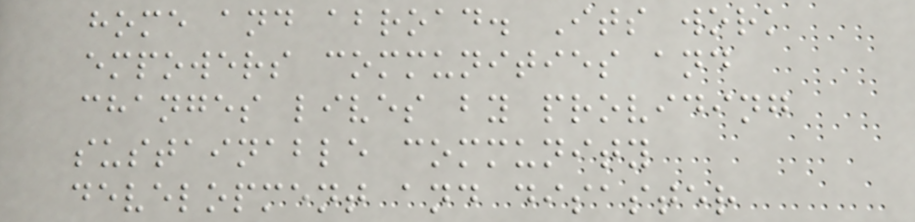home and abroad. Its work
empowers communities and
changes lives by providing
sustainable community
development and disaster
